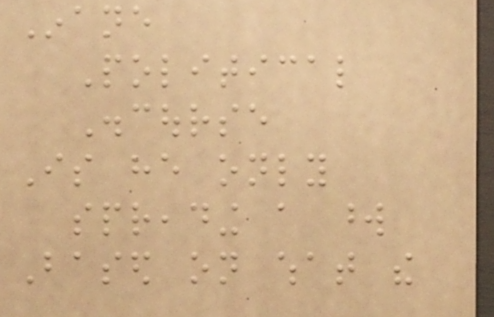Inane
Political
Discourse
Is he only
spreading a word
Based on what the
